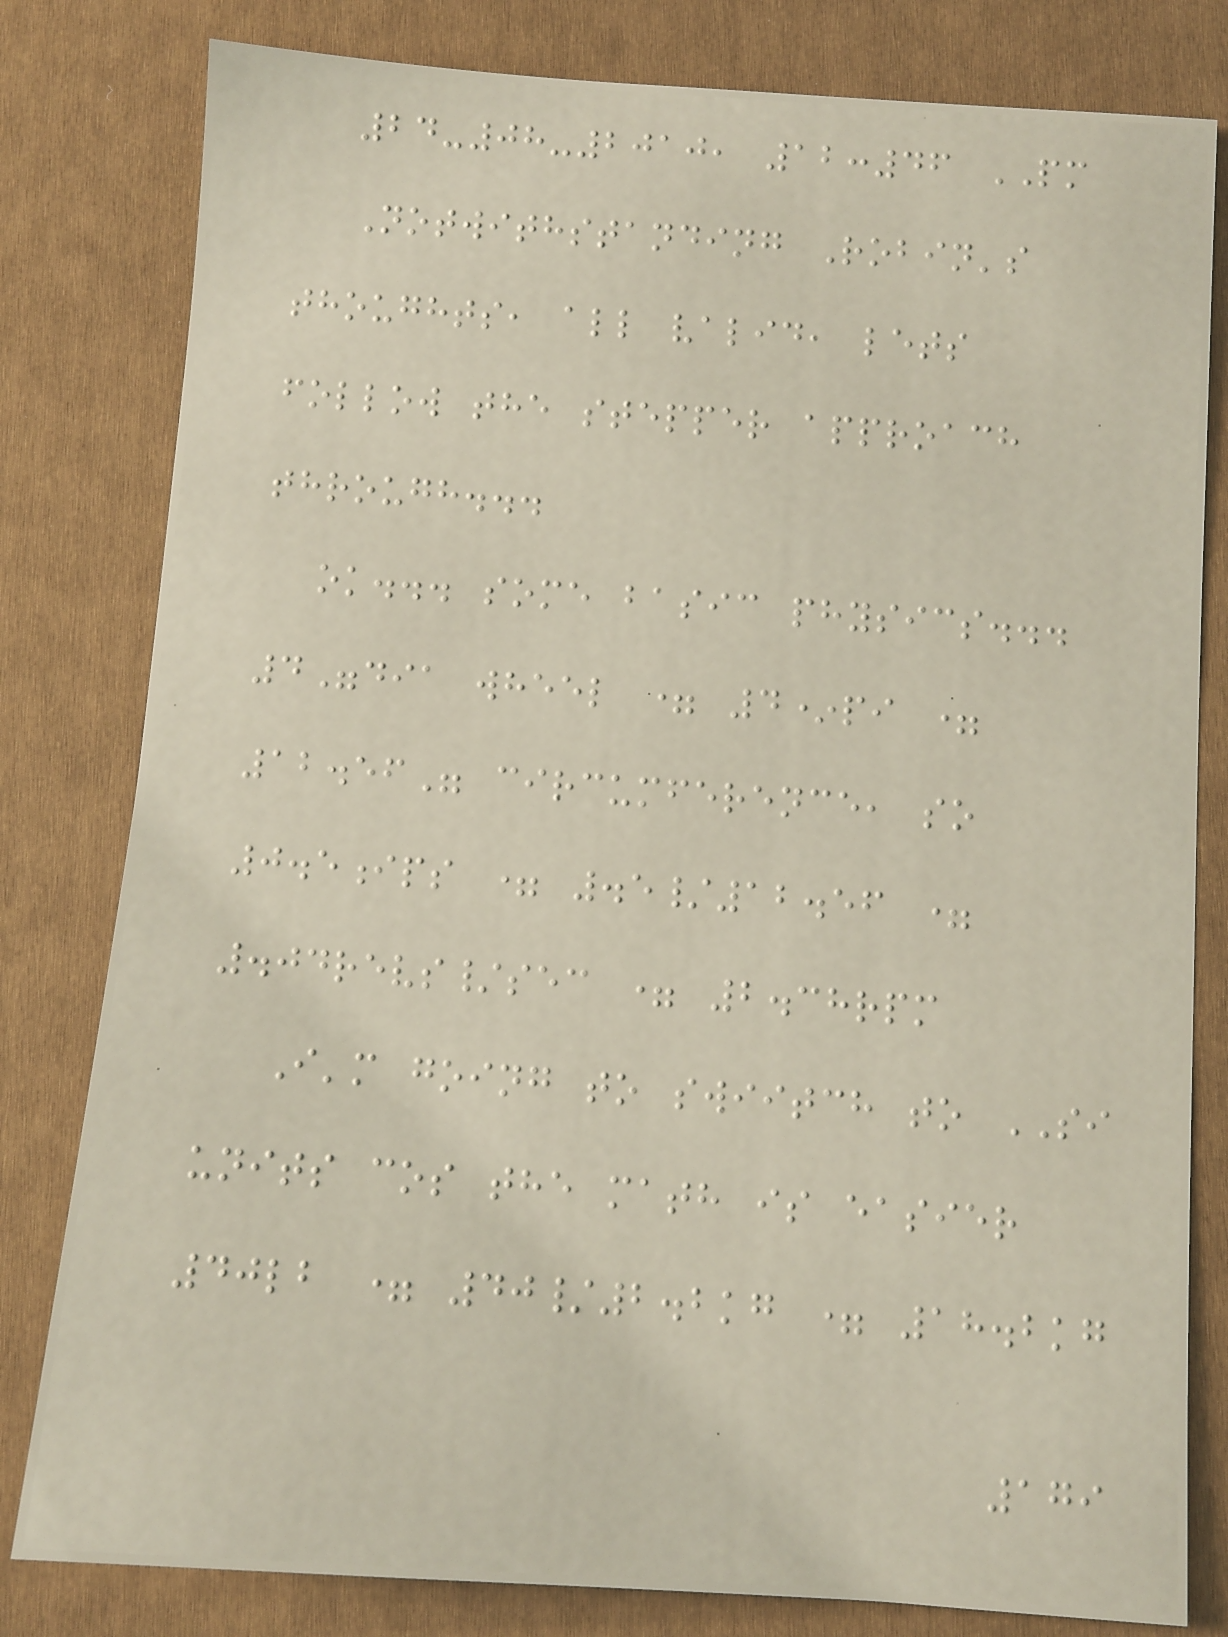24-08-2010, 12:46 PM
Notwithstanding Robin's
thoughts, all valid, lets
follow the stepper approach
through...
ok... some basic physics...
4"dia wheel = 4*pi =
12.56" circumference, so
0.5ips = .5/12.56 =
.04revs/sec = 2.38rpm
I'm going to swiitch to SI
units cos the math is easier
40lb = 40/2.2kg = 18.2kg
179
